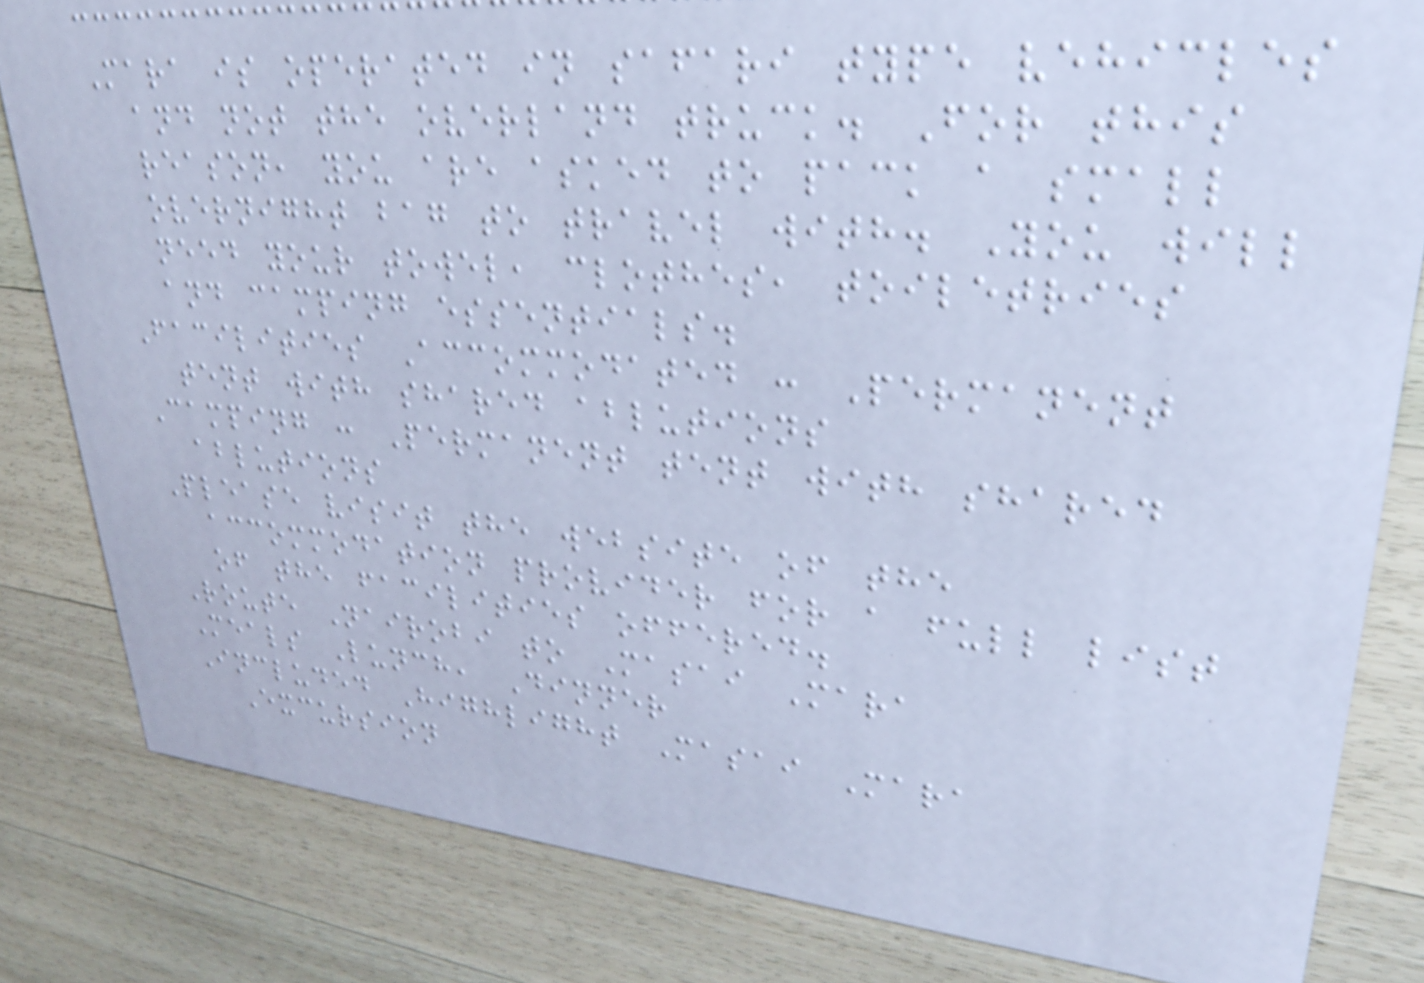Mara is operated in safari type vehicles
and not the overland truck. For this
reason, you are asked to pack a small
overnight bag to travel with. You will
need your towel, clothes, toiletries
and camping essentials.
Facilities Accommodated : Permanent
tent with shared ablutions
Camping : Permanent tent with shared
ablutions
Please visit the website of the
accommodation provider for a full list
of the facilities offered.
Route Nairobi to Masai Mara
Meals Lunch, Dinner
Included Highlight Masai Mara
Excursion
